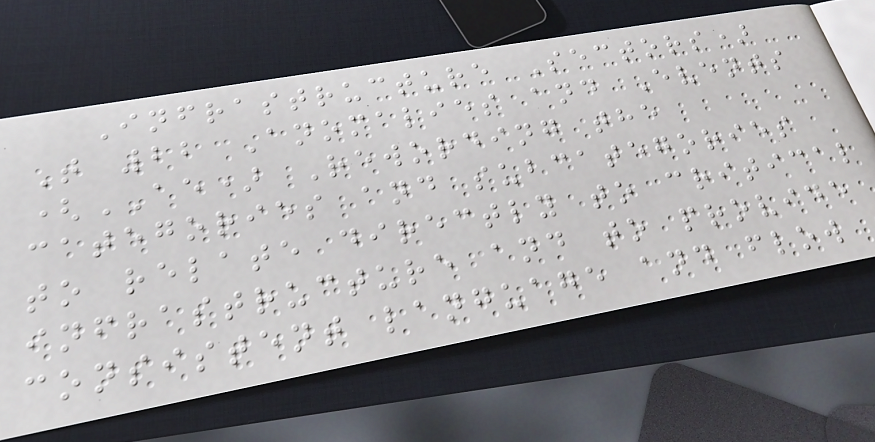Infrastructure Sectors)
T 22 Anomalies and Events
(AE) Rewording the
categories and subcategories
to relate directly to critical
infrastructure and to provide
consistent language and flow
